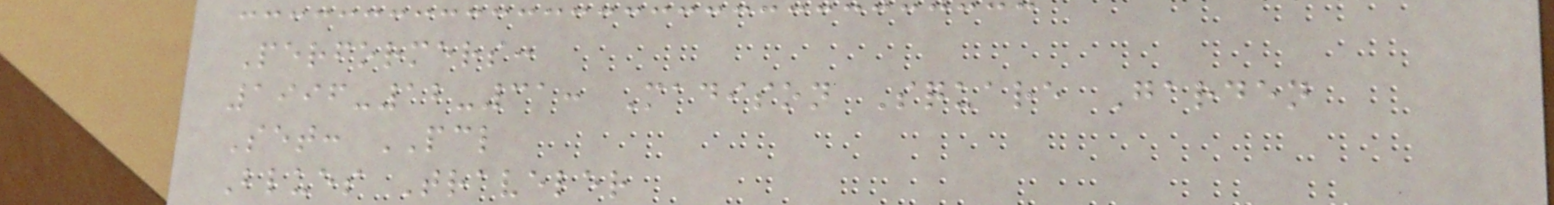Performers:
1996-12-31: Madison Square Garden
Set: PCL
Blues Traveler
